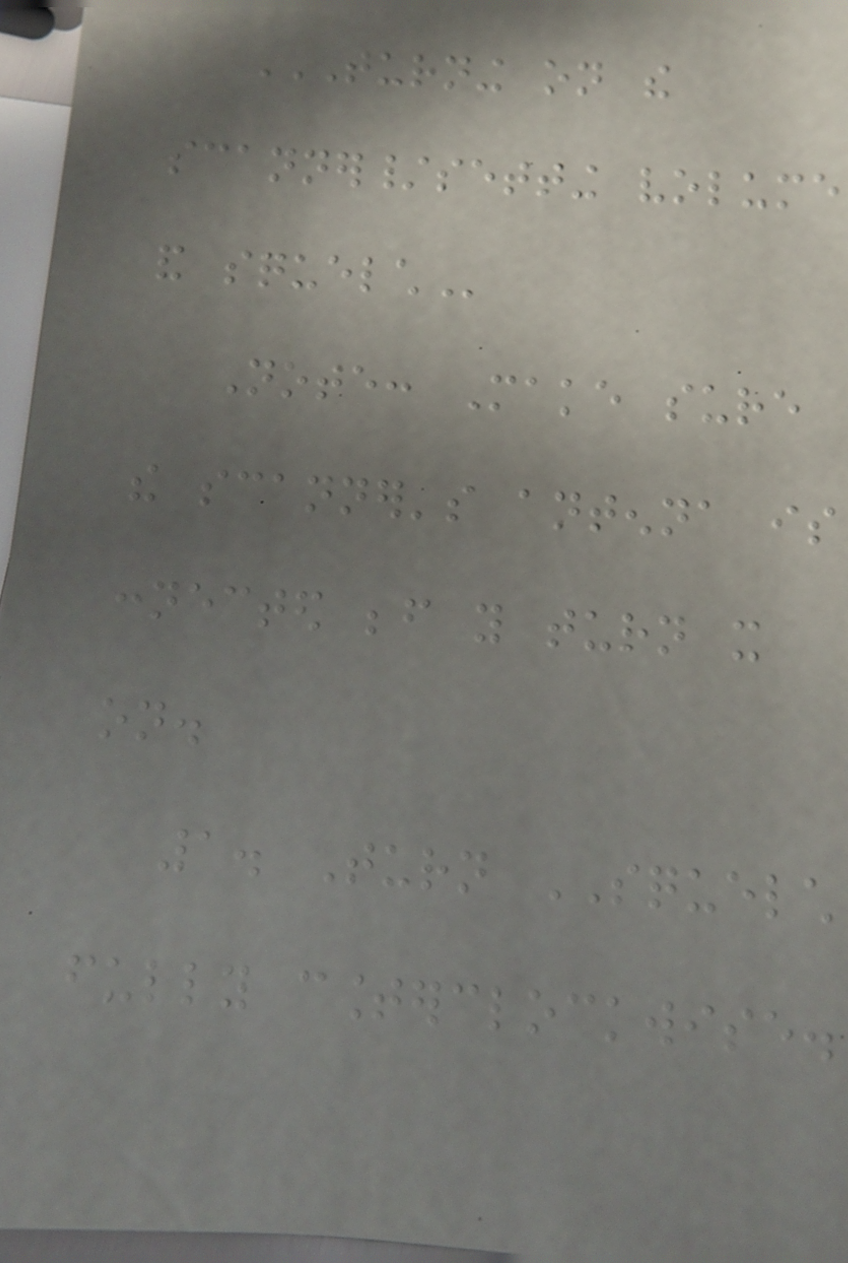TURNING ON THE
SCANNER/SETTING VOLUME
AND SQUELCH
Note: Make sure
the scanner's antenna is
connected before you turn it
on.
1. Turn SQUELCH
fully counterclockwise.
